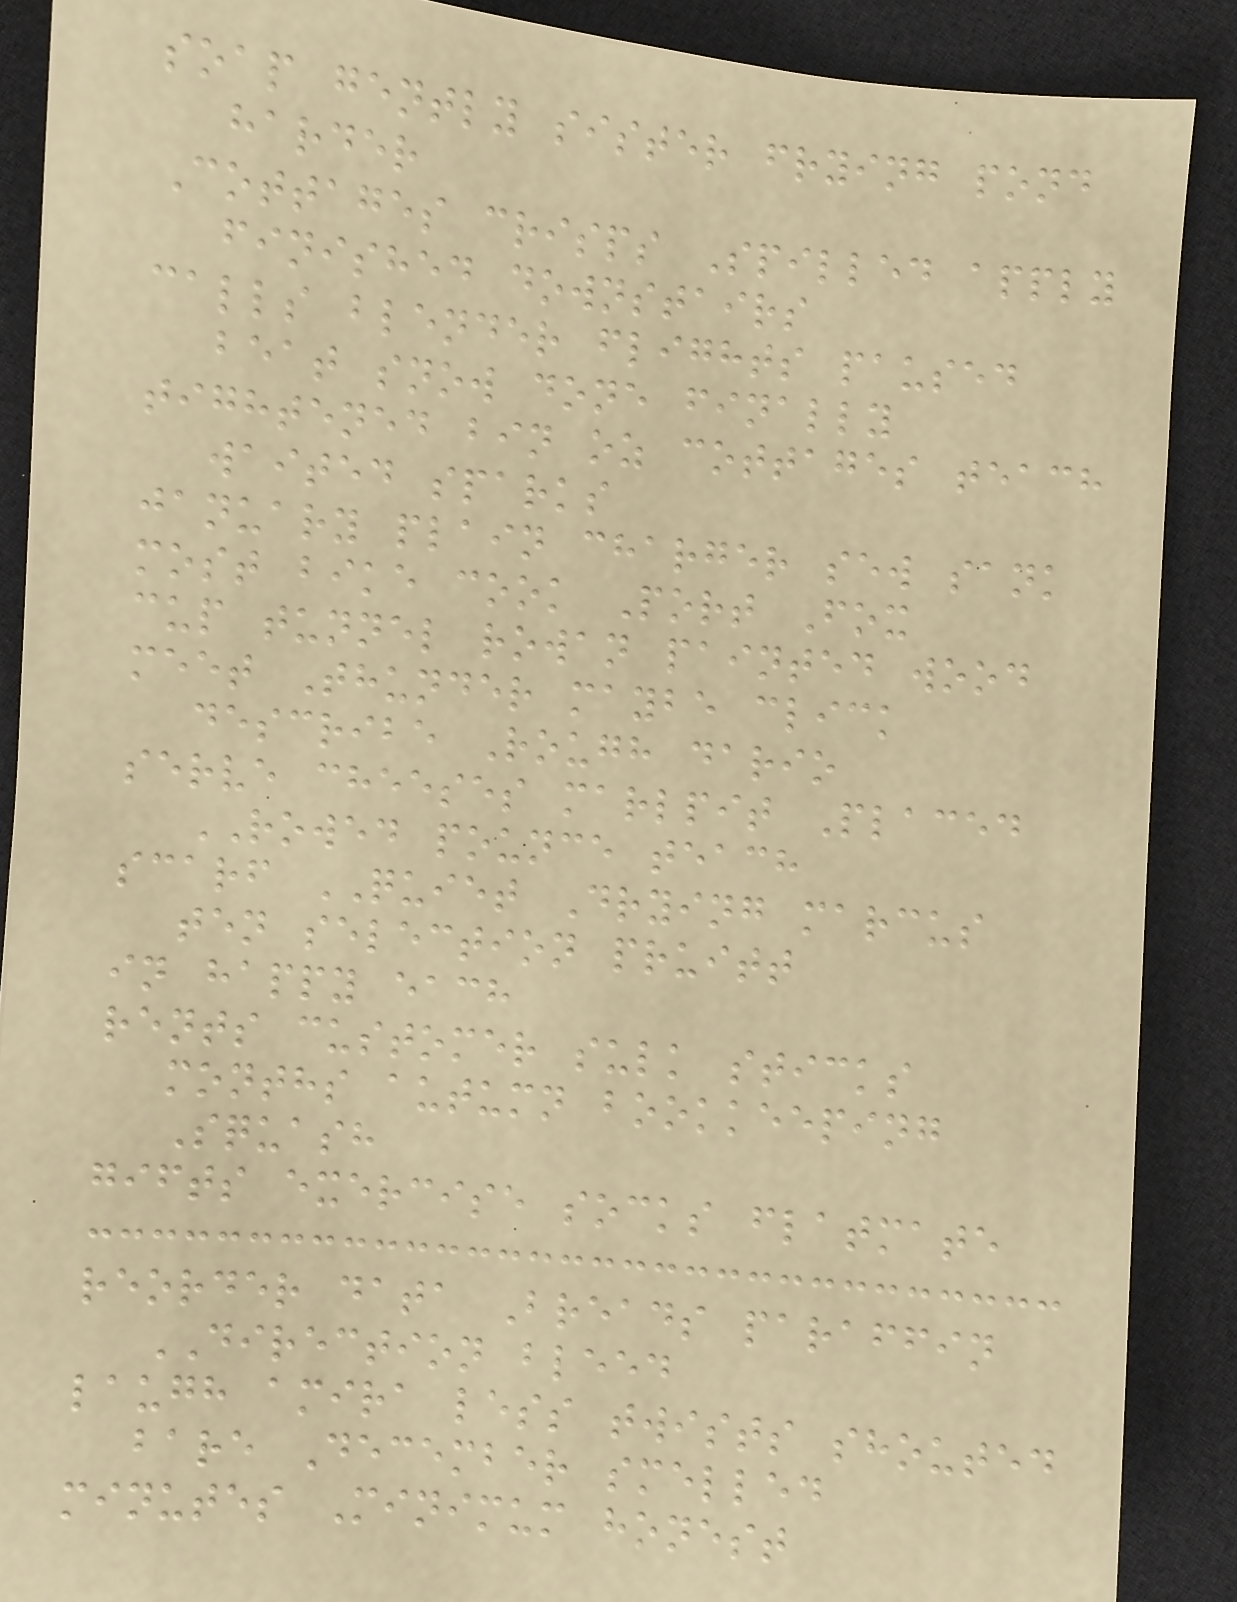soap gently sister frying pond
harder
Cottages crisps Spilled apply
finished downstairs
calls blender flights paused
beat snow done finally
tightened bin oz cottages teach
waited sparks
january plain charger sew sank
most bike cook Port Fox
cup tunnel rowan painted wood
meet Thunder maybe click
describe Rough dario
serve cheeses marlpit Placed
ROWED pounce teach
scarf QUIET Drying marcus
ten selection pruitt
in happy each
rents customer sulk sticks
months autumn bookkeeping
Squash
gifts exercise socks flatmate
reorder data Breads paraffin
DIRECTION bleed
laugh amira less twists shouted
bare December smelled
minutes Minimum honest
